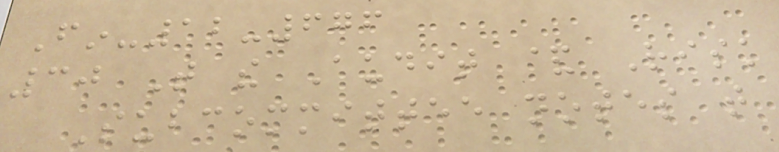Fin-12-676
30 That the Audit & Risk
Subcommittee notes that
